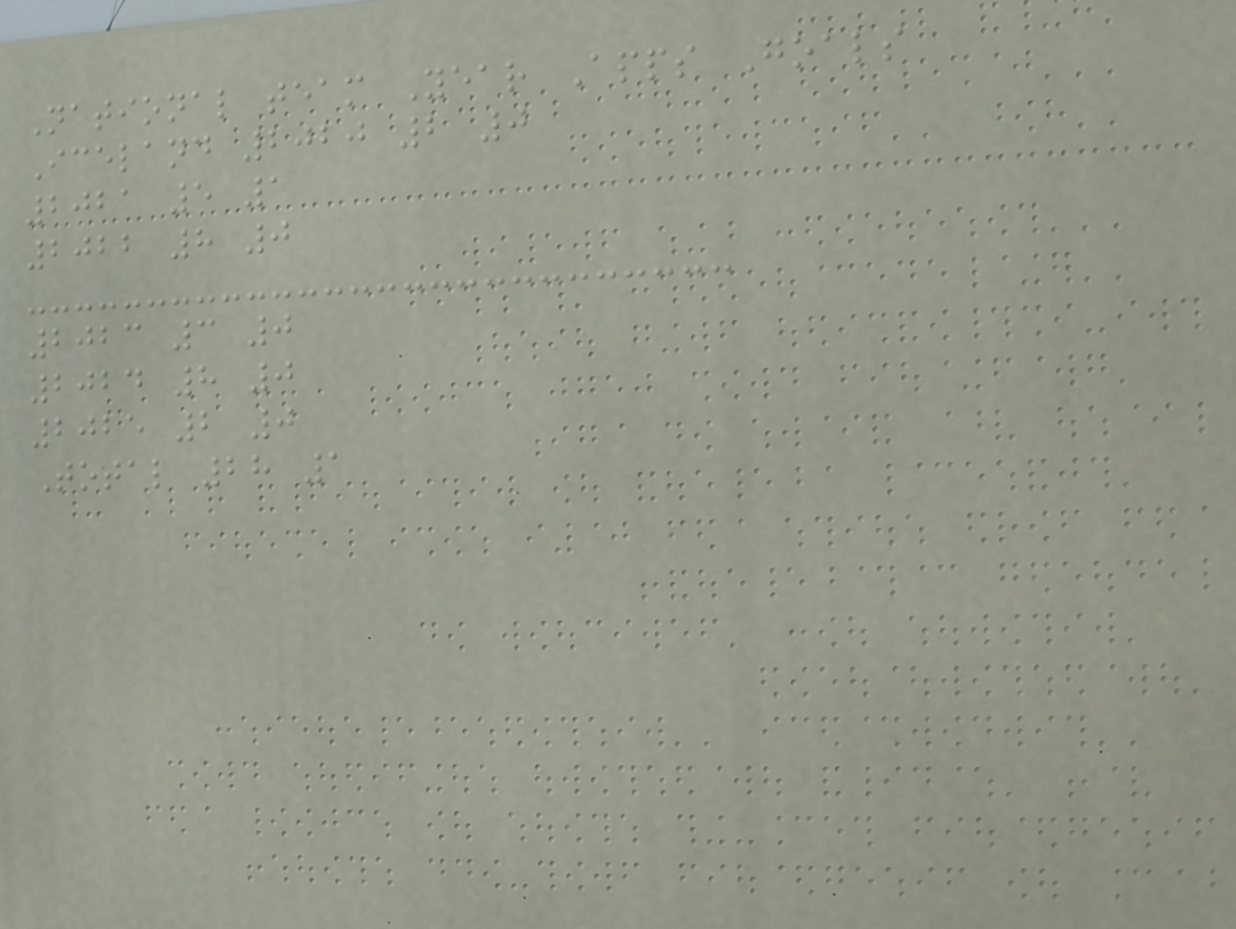National team Year Apps Goals
Iceland 2020 2 0
2021 5 1
2022 8 0
2023 3 0
2024 8 0
2025 2 0
Total 28 1
